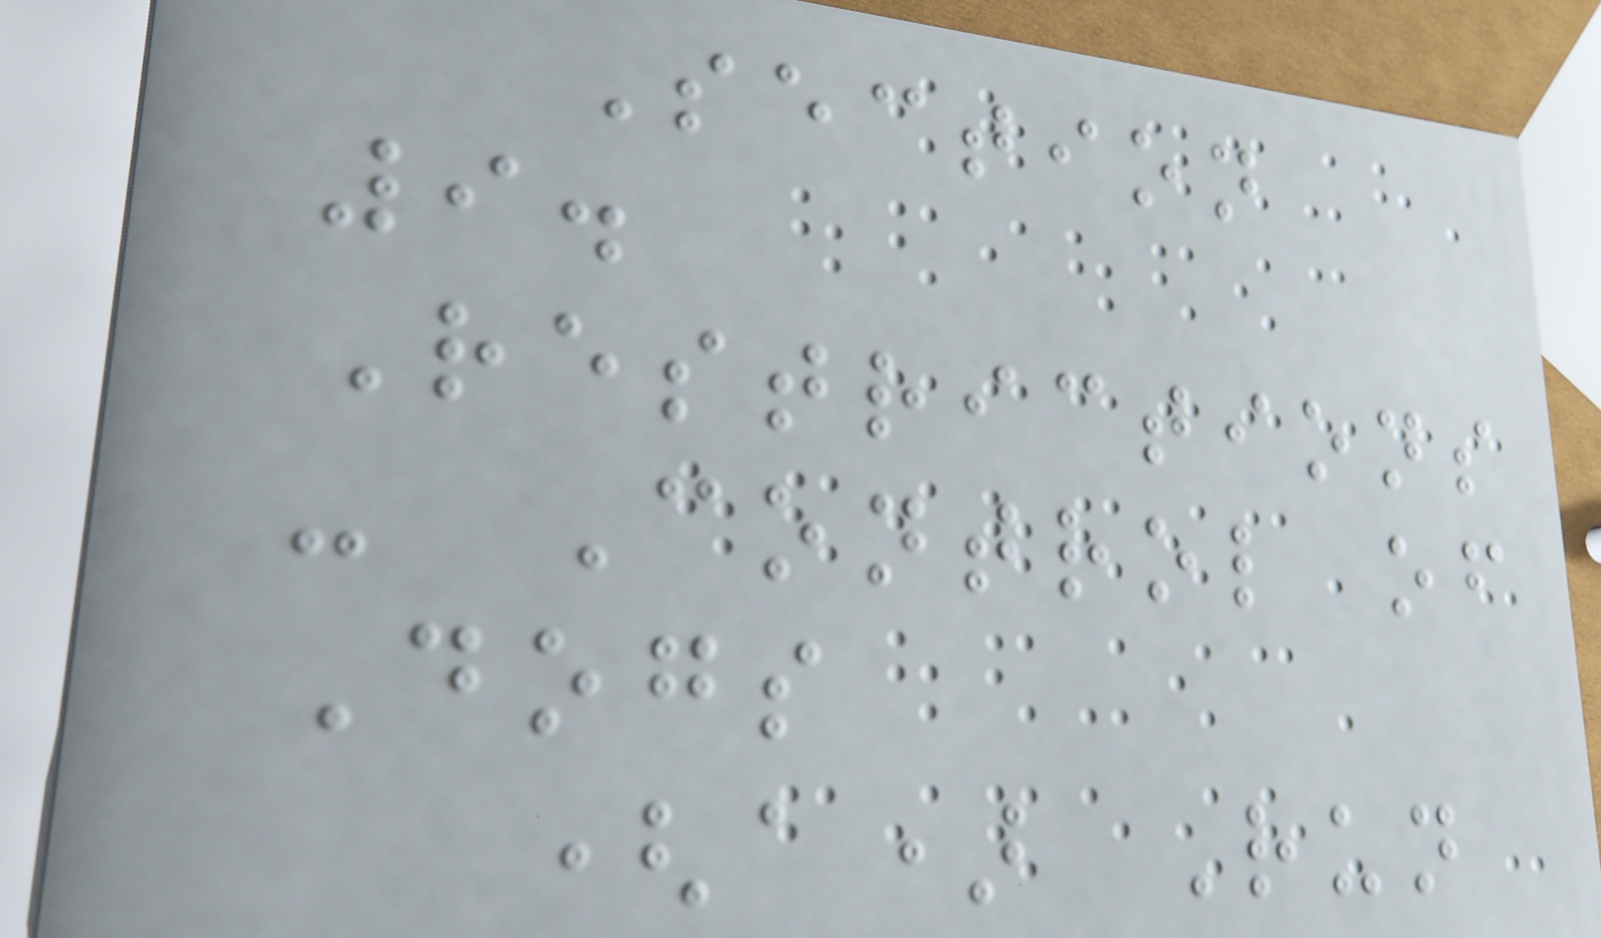Section
9.
Restrictions
- Control of
Dogs
(a) Run
